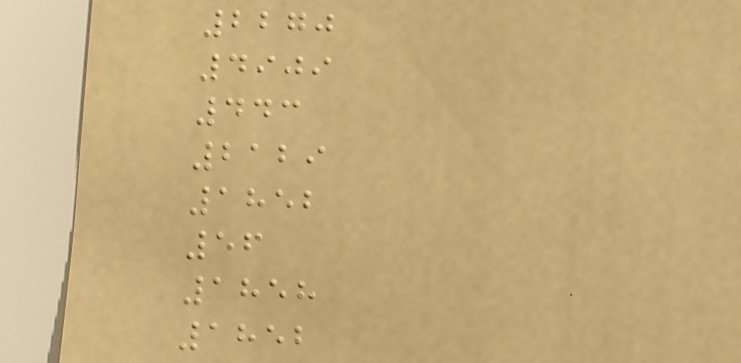2270
4909
443
2129
1852
56
1858
1852
